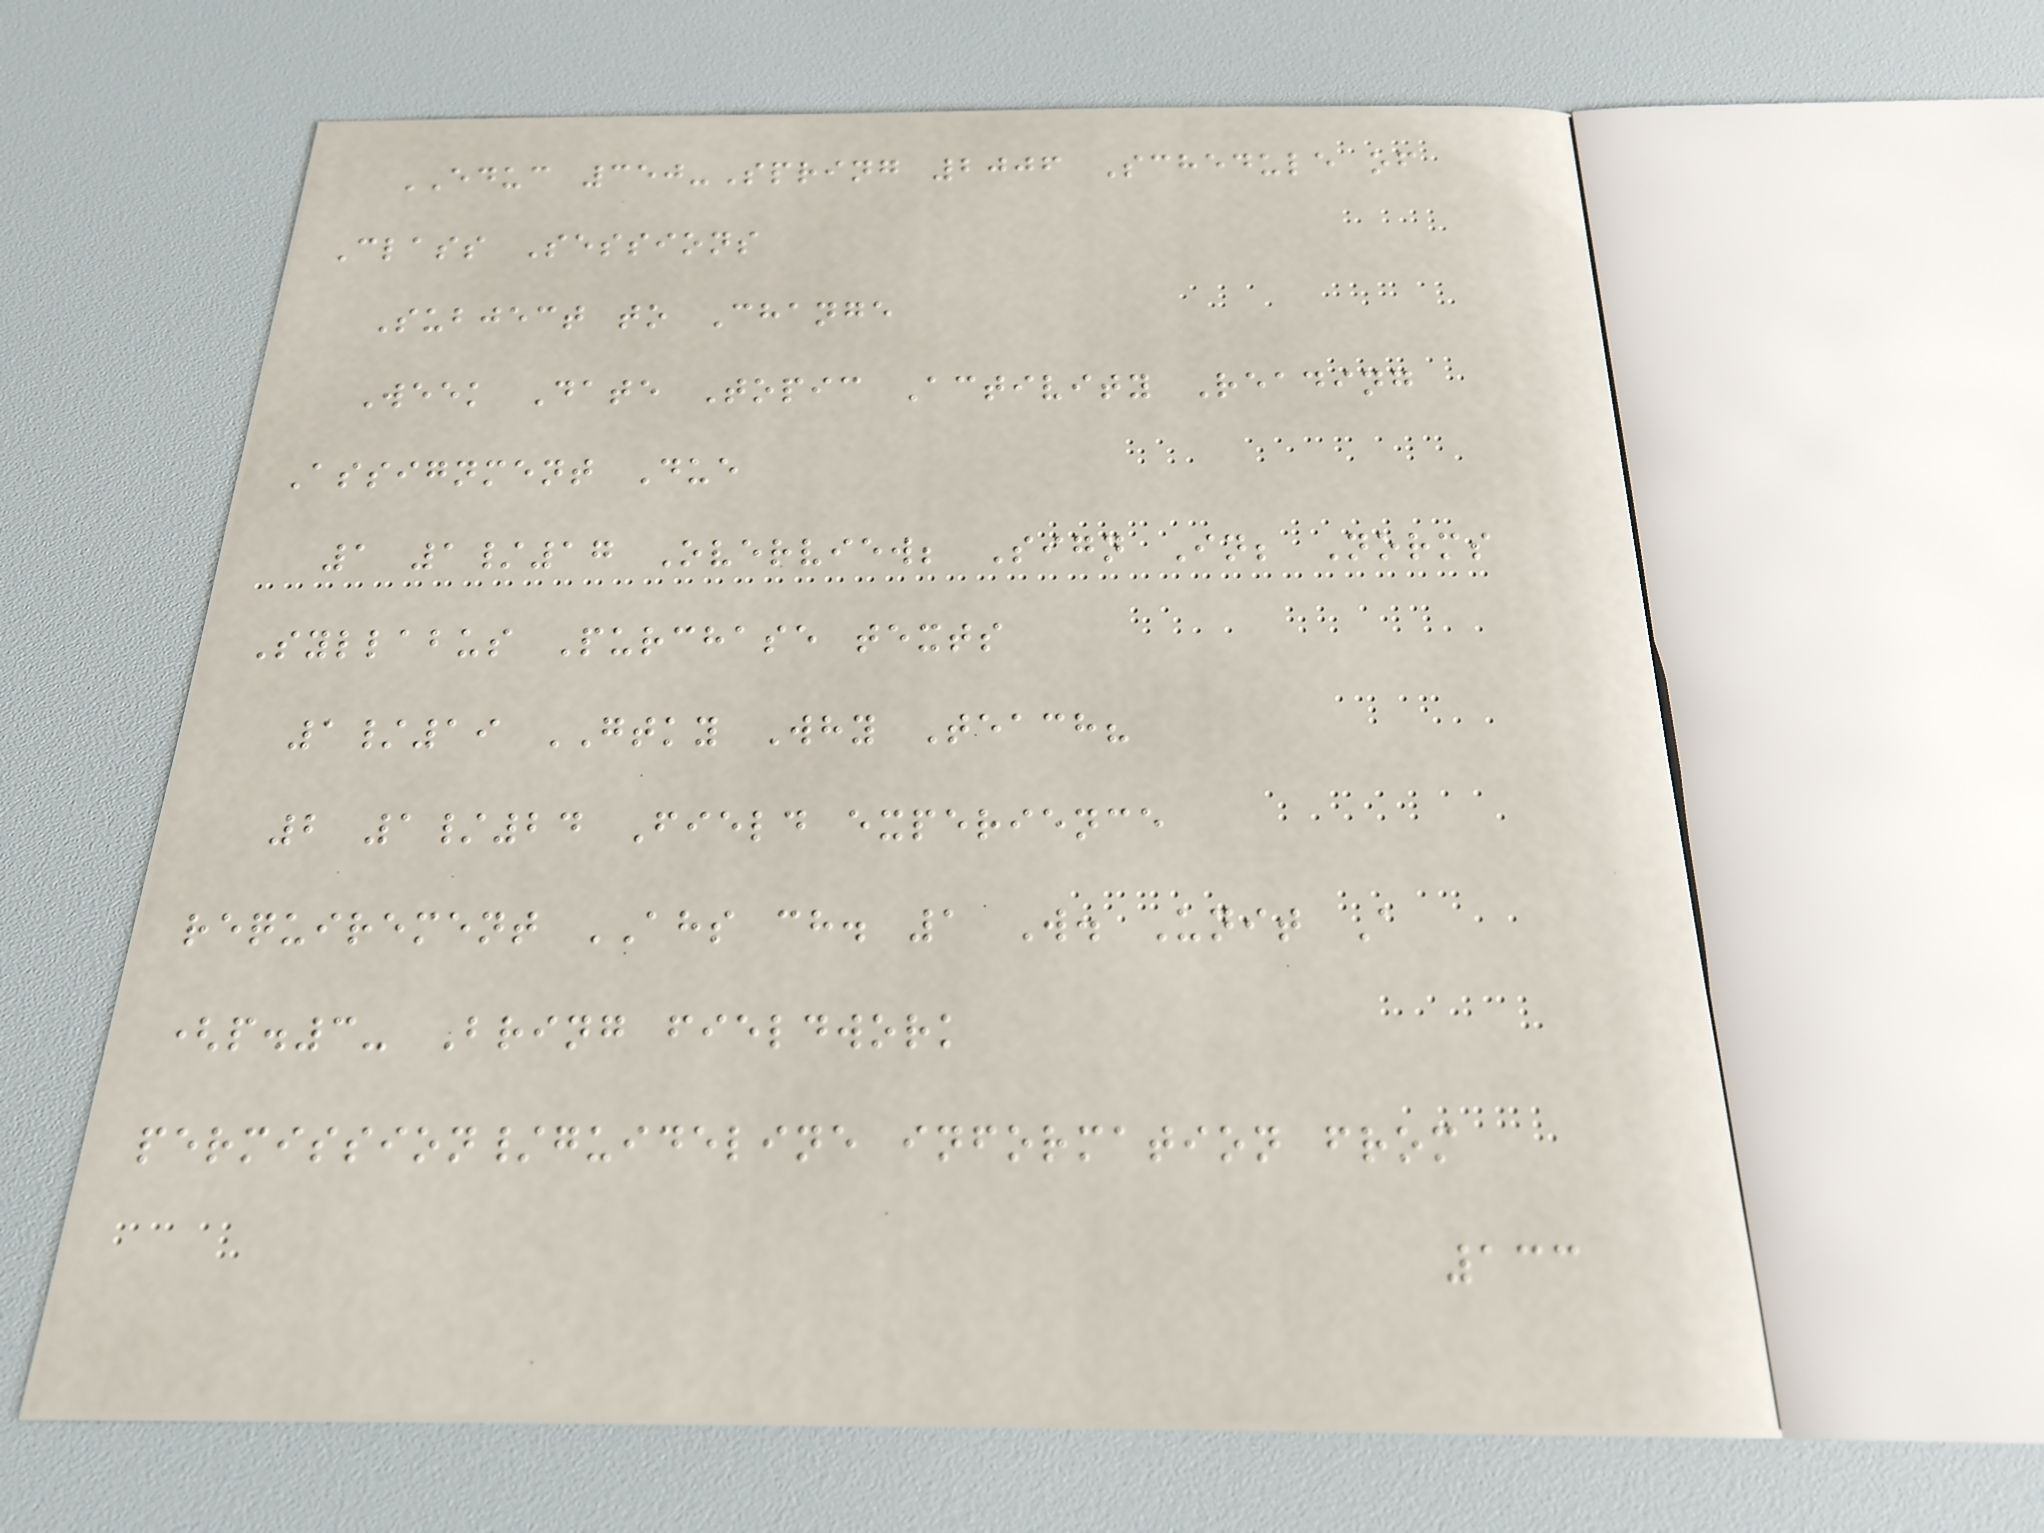EDUC 350-Spring 2006 Schedule of
Class Sessions
Subject to Change
Week Date Topic Activity Reading
Assignment Due
1 1/17 Overview; Sign In; Norms
Syllabus Purchase texts
1/19 GTKY Why Teach?
2 1/24 Field experience
requirement AHS ch. 1 W. Unit A
(p.3- Bring fieldwork
permission/guideline information from
133
